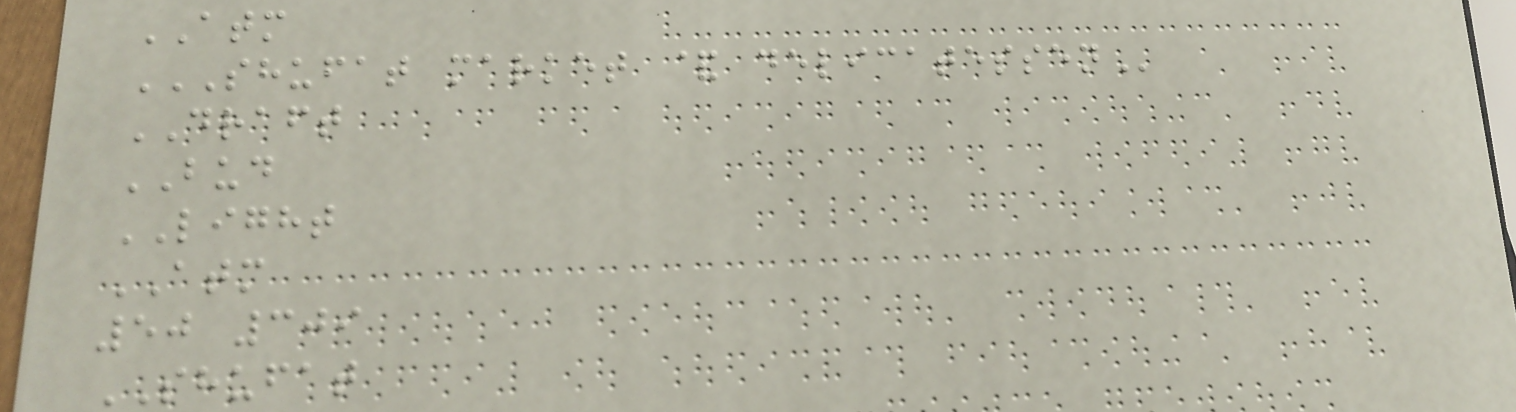ATM
SHUFAT MARKET & DELICATESSEN
DRAFT
BUD
LIGHT
ATM
50 309
SHUFAT
